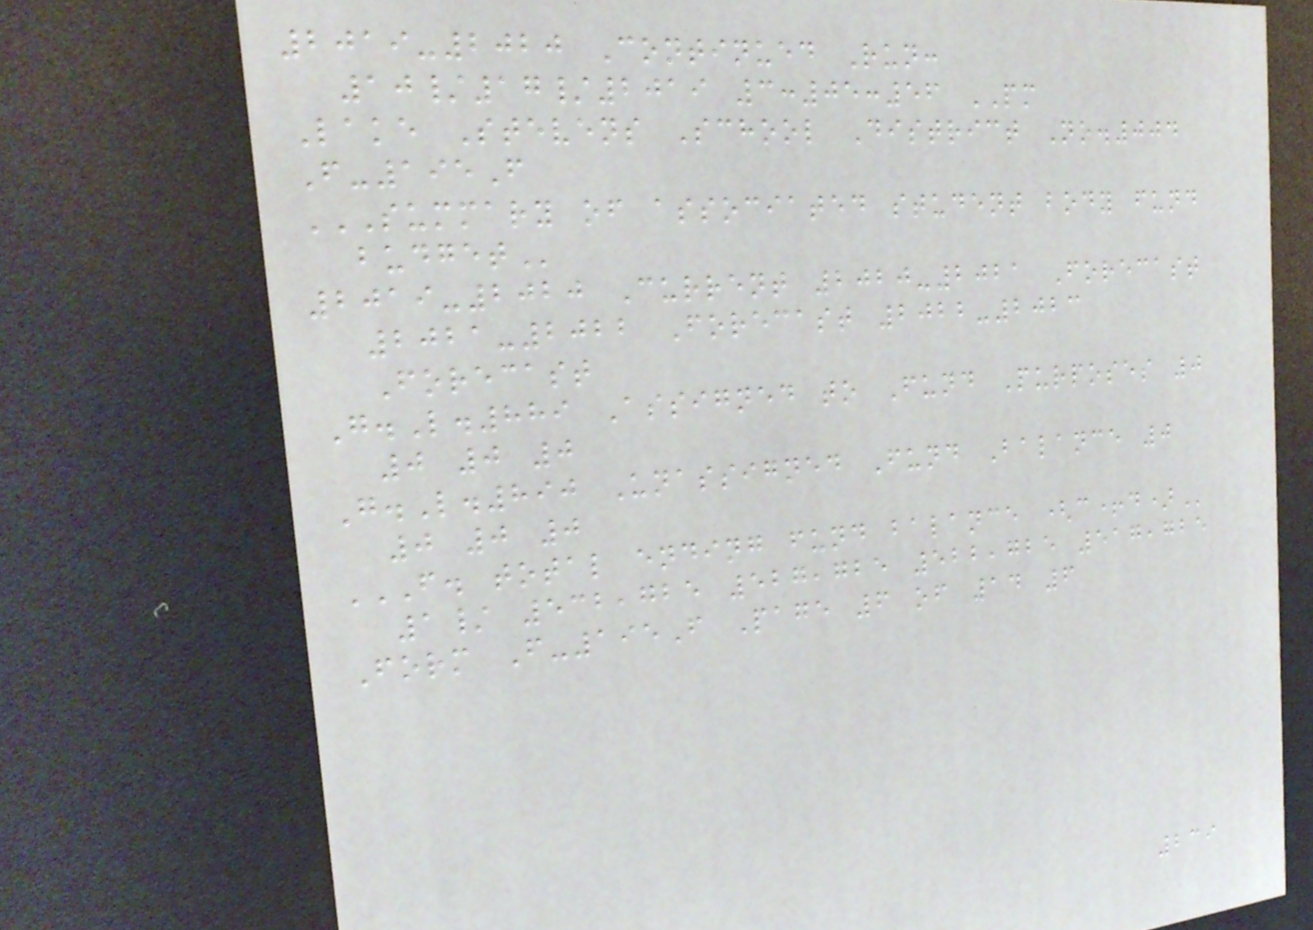2019-2020 Continued Run:
10/17/2019 3:05:56 PM
Lake Stevens School District No.004
F-195F
SUMMARY OF ASSOCIATED STUDENT BODY FUND
BUDGET
2019-2020 Current 2020-2021 Forecast
2021-2022 Forecast 2022-2023
Forecast
G.L.889 Assigned to Fund Purposes 0
0 0 0
G.L.890 Unassigned Fund Balance 0
0 0 0
F. TOTAL ENDING FUND BALANCE (C+D)
1/ 532,725 527,725 522,725 517,725
Form F-195F Page 6 of 14 6
239
